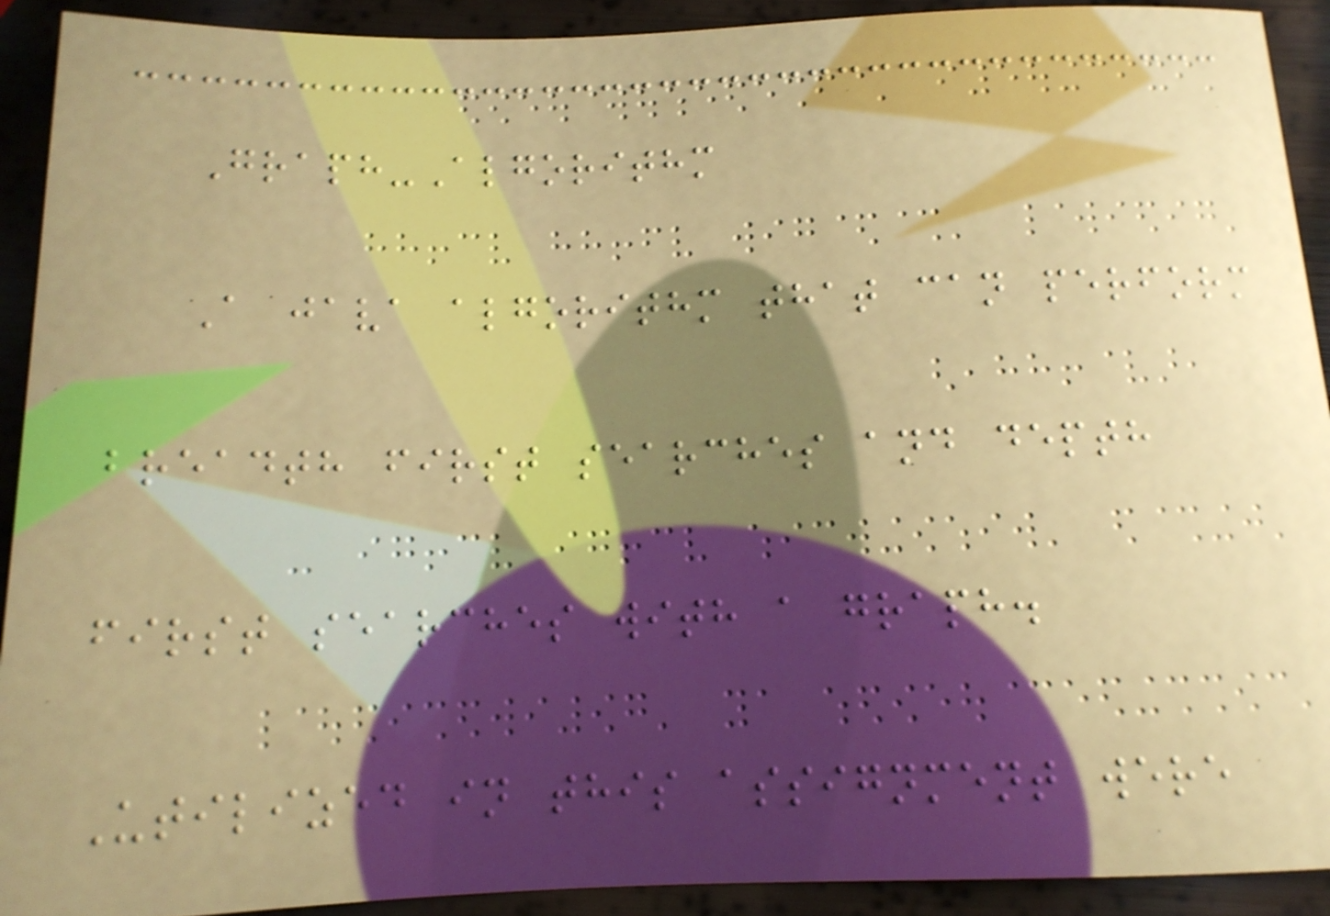Graph-Algorithm
A java algorithm that can perform
breadth first searches and depth
first searches with a graph.
Utilized in this assignment were
